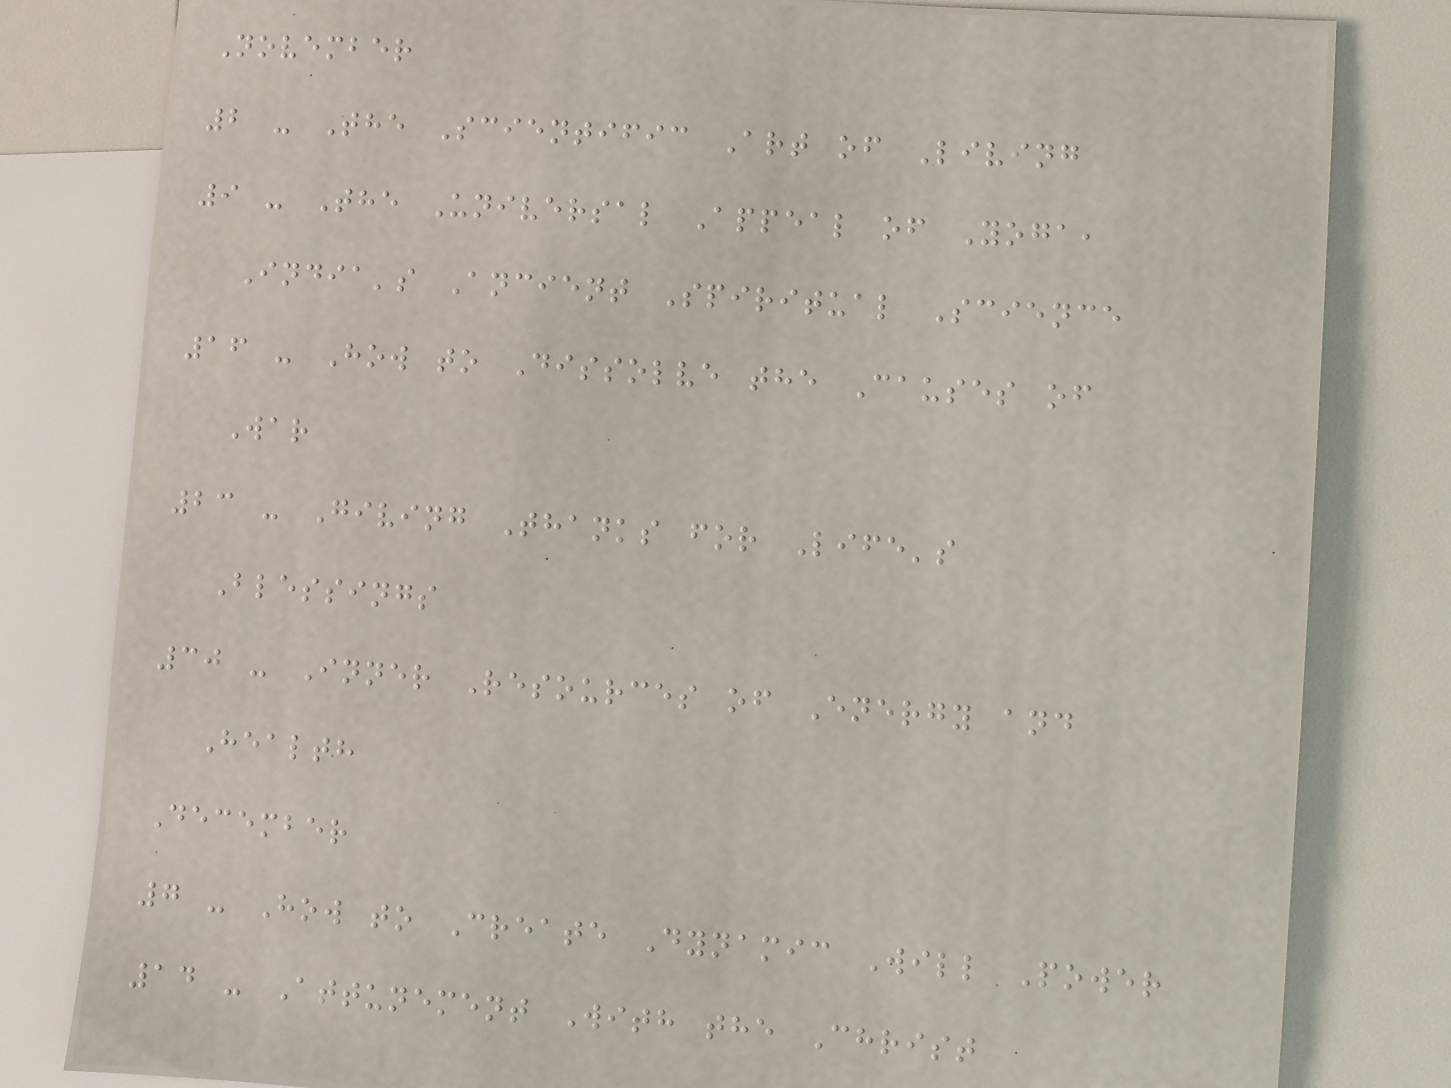November
2 - The Scientific Art of Living
9 - The Universal Appeal of Yoga,
India's Ancient Spiritual Science
16 - How to Dissolve the Causes of
War
23 - Giving Thanks for Life's
Blessings
30 - Inner Resources of Energy and
Health
December
7 - How to Create Dynamic Will Power
14 - Attunement With the Christ
